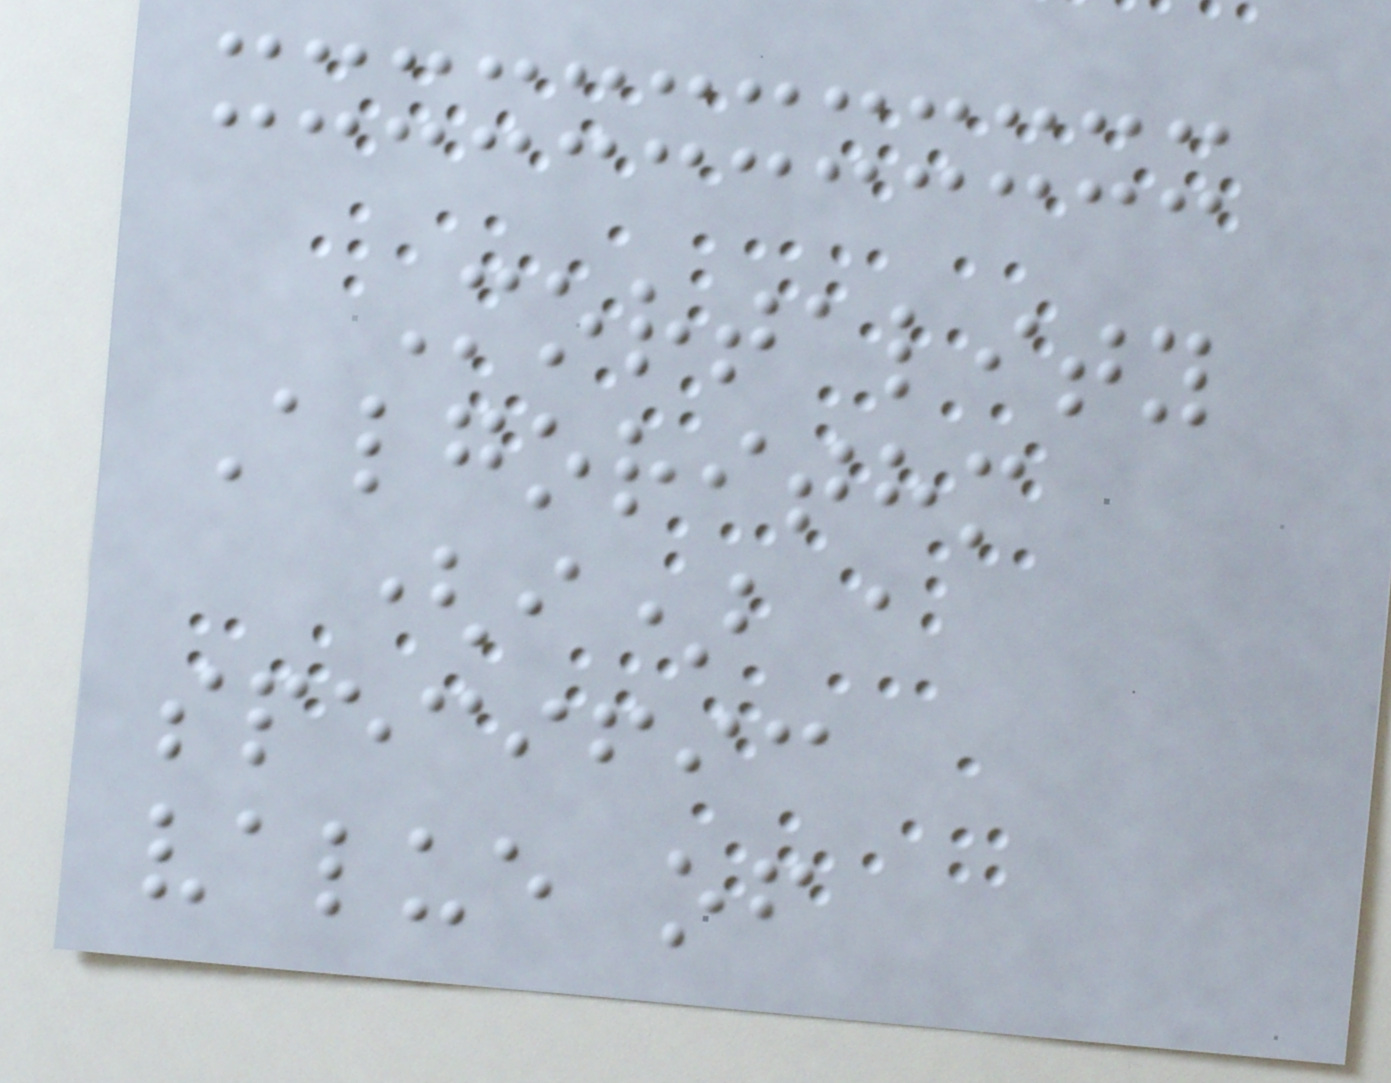Mortality
Algorithm
(i) a
specific
value of
